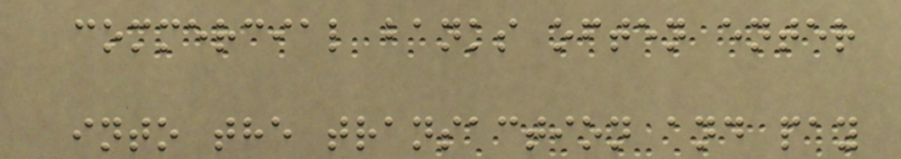commercial banks often enter
into the transaction and pay
